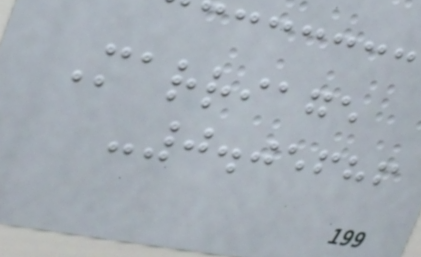Marriage
-0.05686
